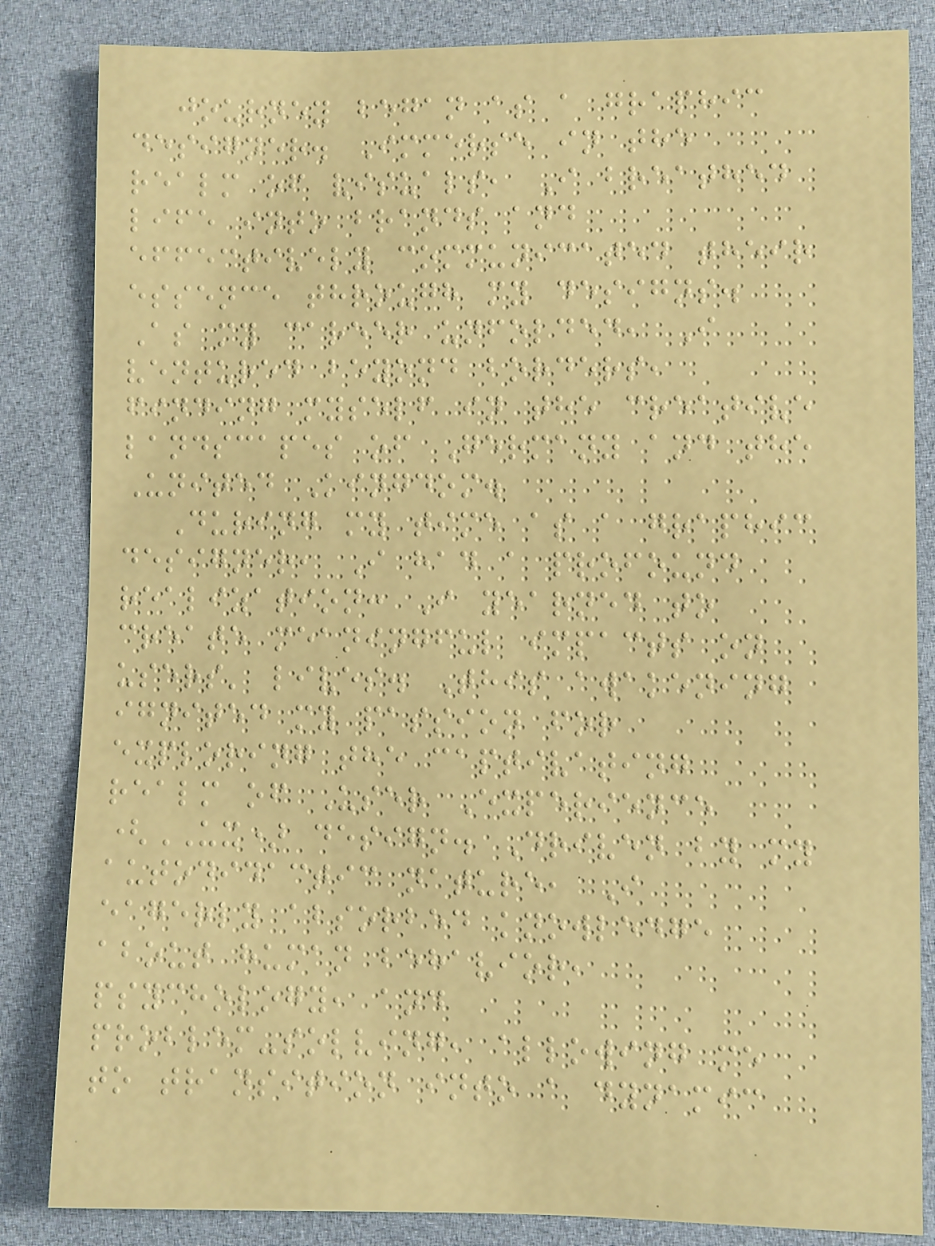journey began as a graphic
designer. Immerse in the
realm of visuals, I breathed
life into brands and
effectively communicated their
essence through my designs.
As my career unfolded, I
ventured beyond borders,
finding myself in the creative
landscapes of Germany and the
United Kingdom.
During my time as a graphic
designer, I had a profound
realization: I yearned to
create meaningful impacts on
users' lives. This awakening
ignited my passion for
exploring the captivating
realm of User Experience
(UX) design. Driven by my
autodidactic nature, I
eagerly absorbed knowledge
about human behavior,
psychology, and
problem-solving, allowing me
to transition into a dynamic
